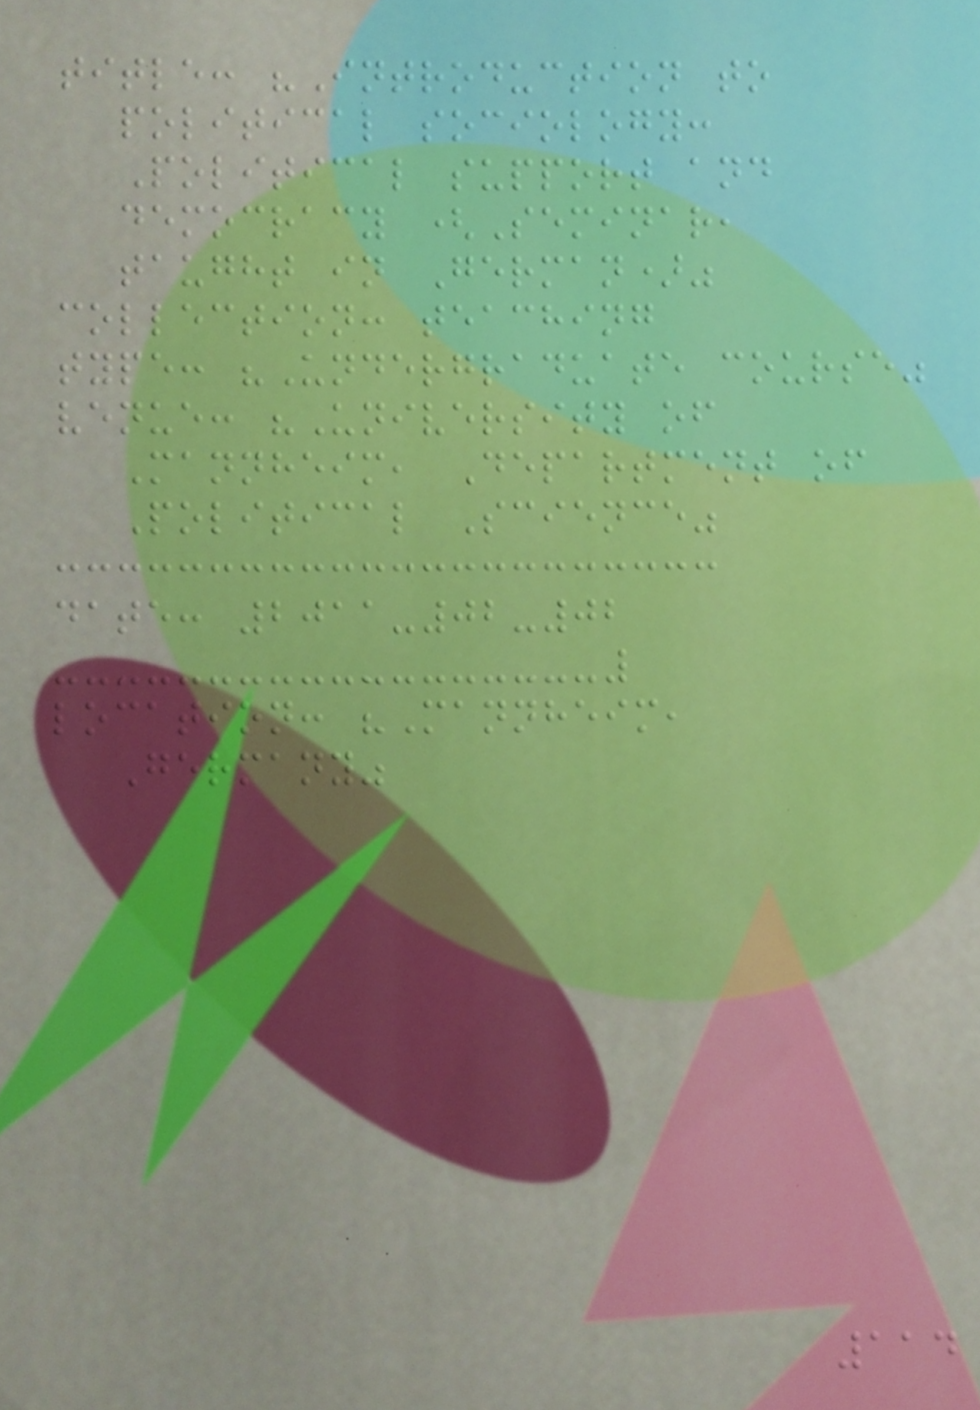title: "Introduction to
political sociology:
Political support and
democracy (Seminar,
taught in German)"
collection: teaching
type: "Undergraduate course"
venue: "University of
Mannheim, Department of
Political Science"
date: 2011-02-02
location: "Mannheim,
Germany"
114
